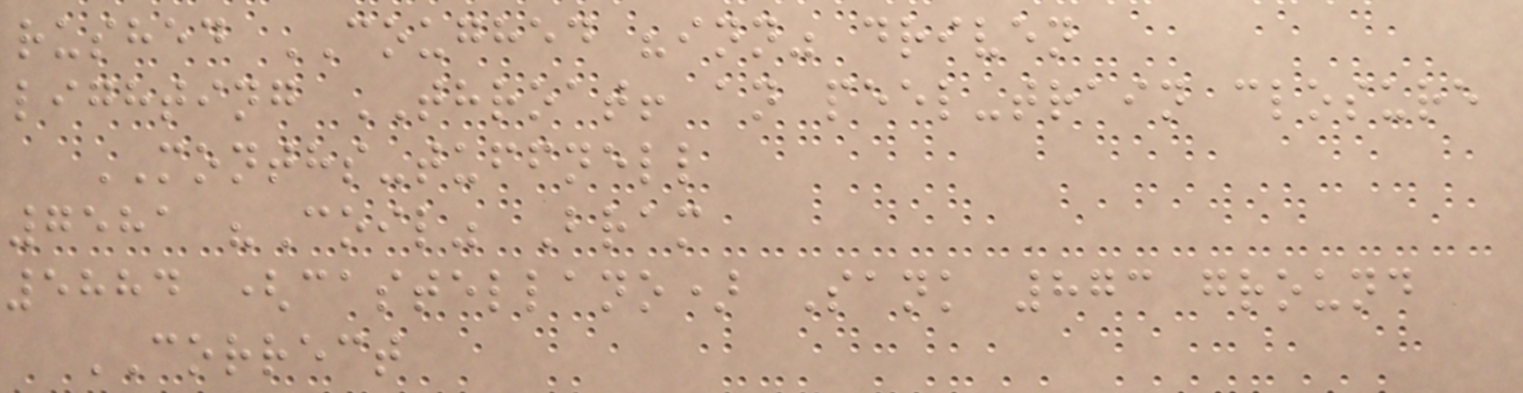rushed COUGHED "inn" driven
lighting THROAT! an peel-train closure
MONTHS-tuffnell
7581 "Coil" Bram
5884 (castellano) Sank 873 ground
CORRECT
